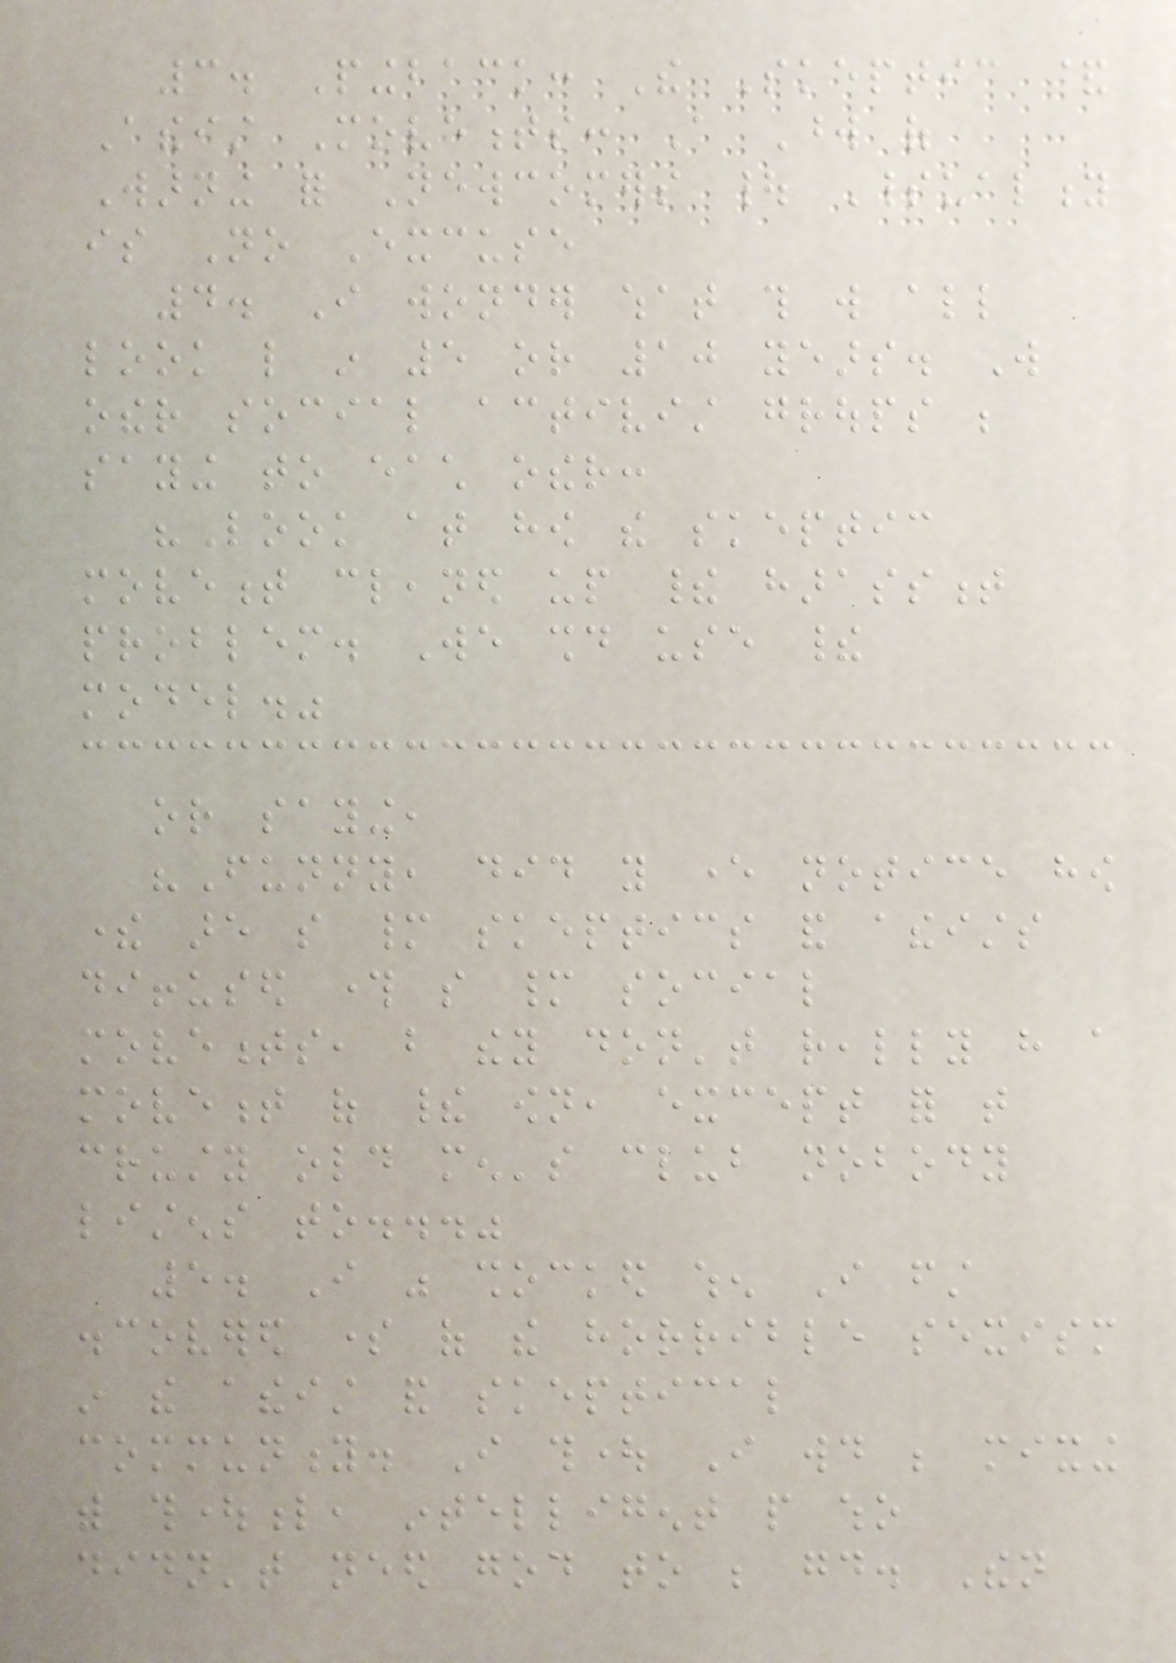3. Pingback: The Skeptic &
Atheist Movements: A Word of
Warning for Newcomers | Spirituality
is No Excuse
4. I wonder what this will all
look like in 5 or 10 years. Will
other social activist groups be
saying to each other:
"Look at how the skeptic
movement cleaned up their harassment
problem. We should use their
model."
or saying,
"Funny, did you ever notice how
there are so many skeptics and atheists
diffused through so many social
movements, but they don't really have a
movement of their own, except for that
crusty old men's club nobody
listens to..."
5. I was shocked when I first
discovered some of the horrible sexism
in the atheist and skeptical
community. I thought I would be mixing
with thoughtful, intelligent people who
didn't need god to be good. Then
